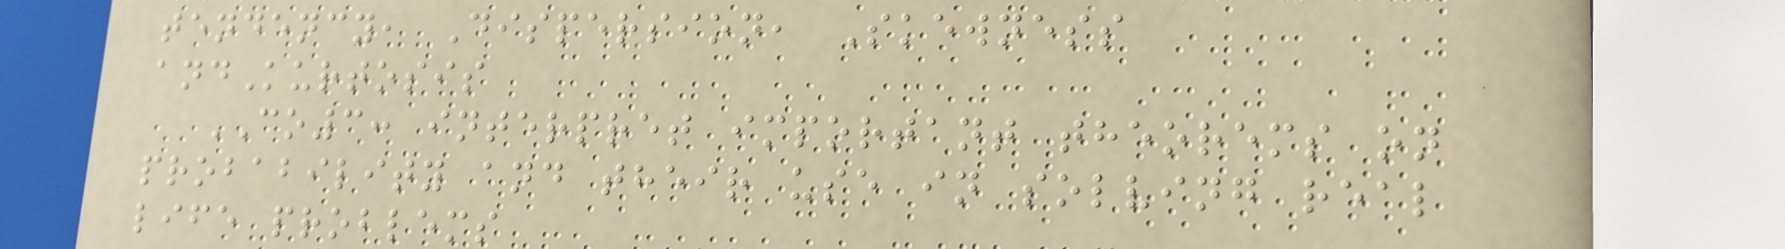tendency, Dispersion, Skewness
andKurtosis
CO3: interpret important theorems on
probability and their use in solving real
life problems
